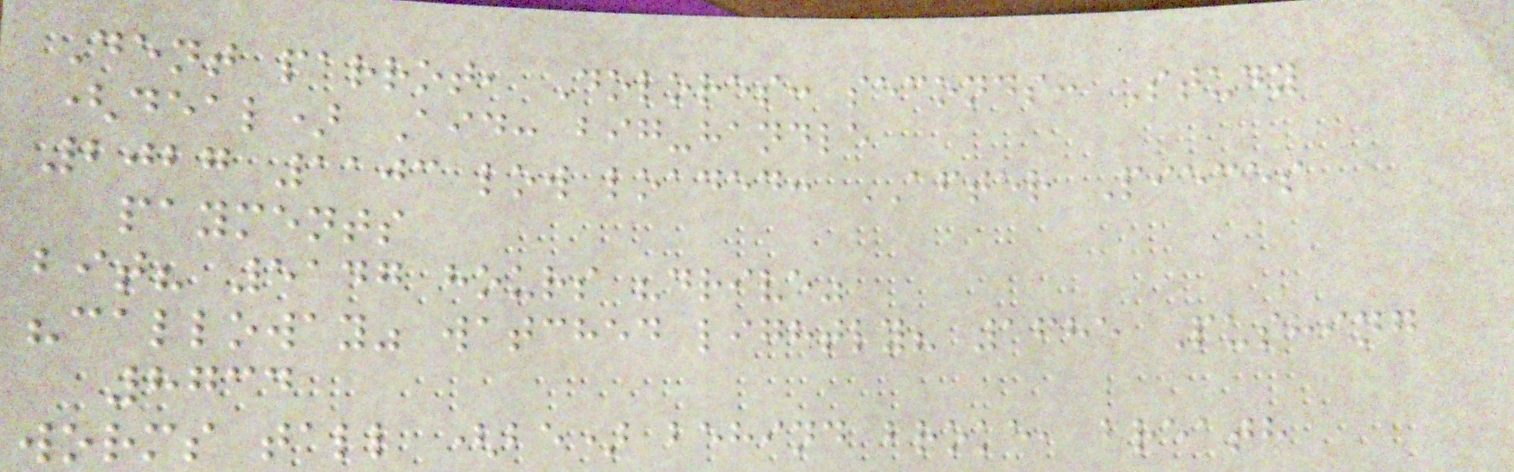Dent parrot, Dolores: seconds: Study
(deal) Aid: big-handle
2027 1103 low loaded: AFTER Pieces
payments
bit? 5147 hours "drive"
"calloway" watched lightly? 1685 Pushing
8734
worms tall (be) behind broke, breath
